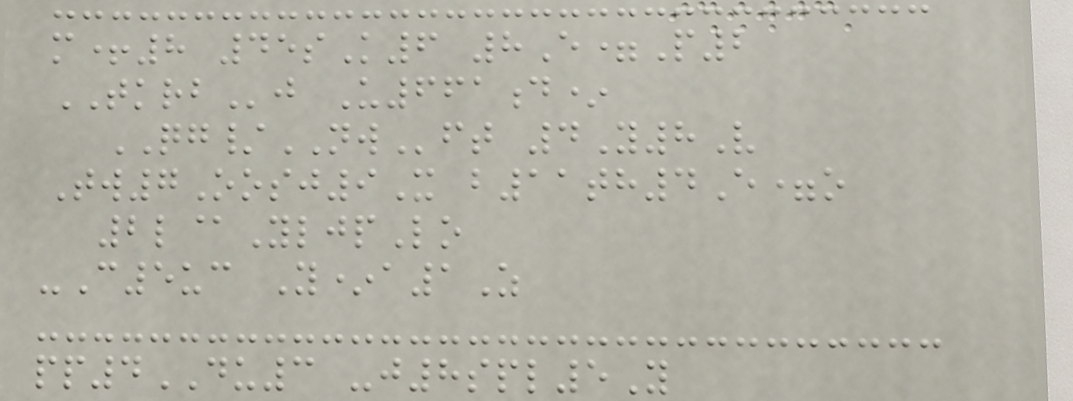m+8 45sK6 8E=P2
TKRBj U661d*
QG/NWft 4Y8V
Tw7Oosj9X b11th4E=o
2l@YljpLo
-C5uc Y*a1Z
pp4DU3 -j8spl5Y
